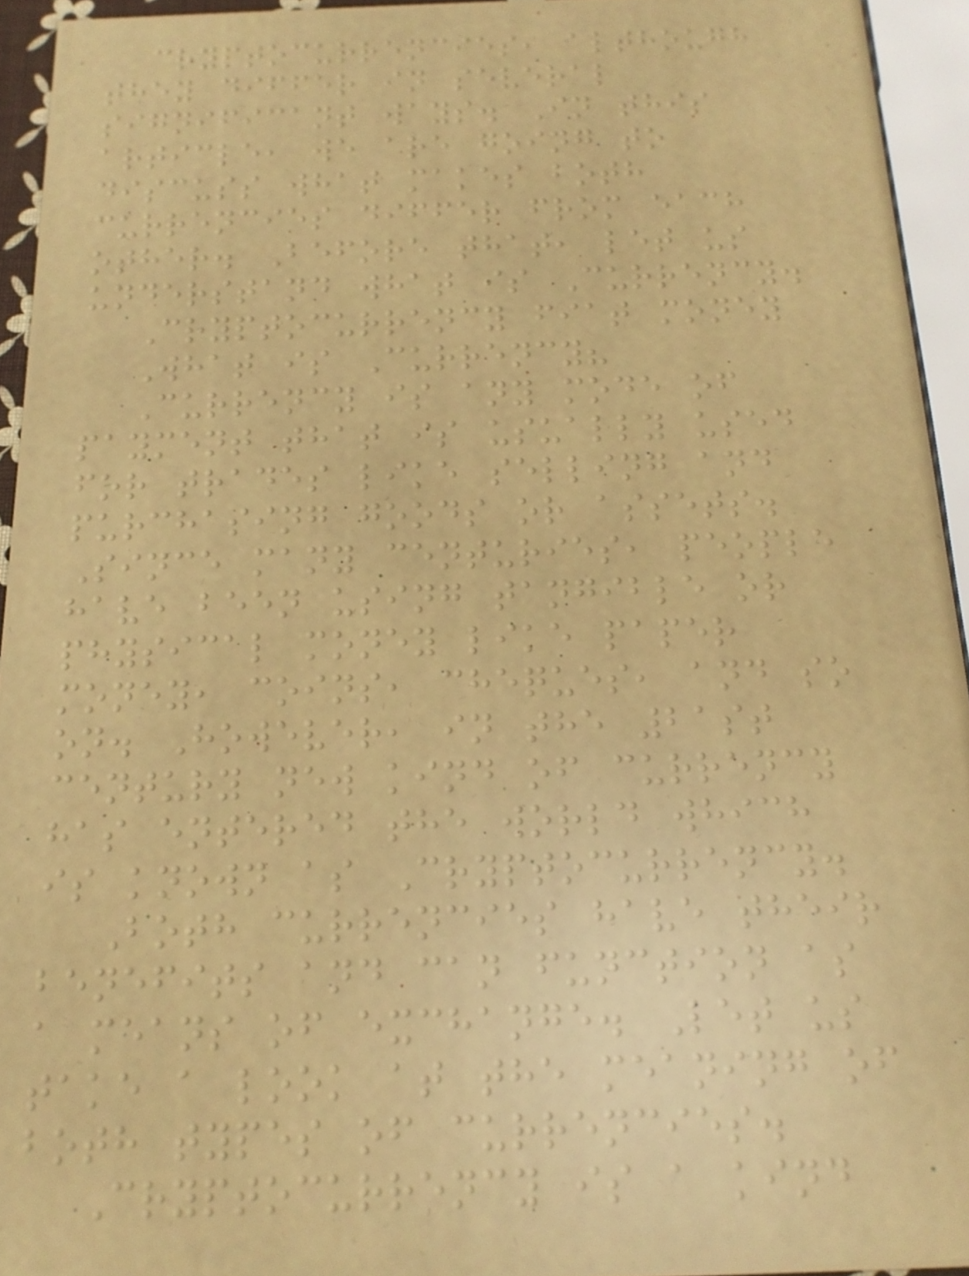cryptocurrencies, although
they differ in several
significant ways. In this
article, we are going to
discuss what makes both
currencies differ from each
other. Before that, let us
understand what is Currency.
Cryptocurrency fiat money
What is Currency?
Currency is any mode of
payment that is usually used
for trades like selling and
purchasing goods or assets.
Since many centuries, people
have been using tangible or
physical money like paper
money, coins, cheques, and so
on. However, in the 21st
century new kind of currency
has entered the world which
is known as Cryptocurrency.
Both currencies have their
benefits and can function as
a means of exchange. Let us
take a look at the meaning of
both types of currencies.
Cryptocurrency is a kind
